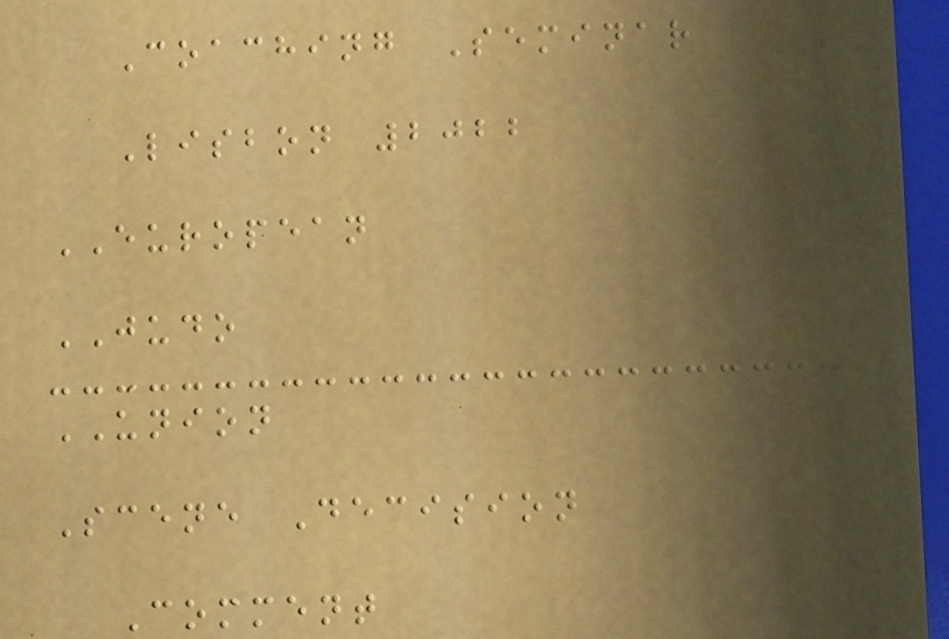Coaching Seminar
Lisbon 2022
EUROPEAN
JUDO
UNION
Scene Decision
Comment
